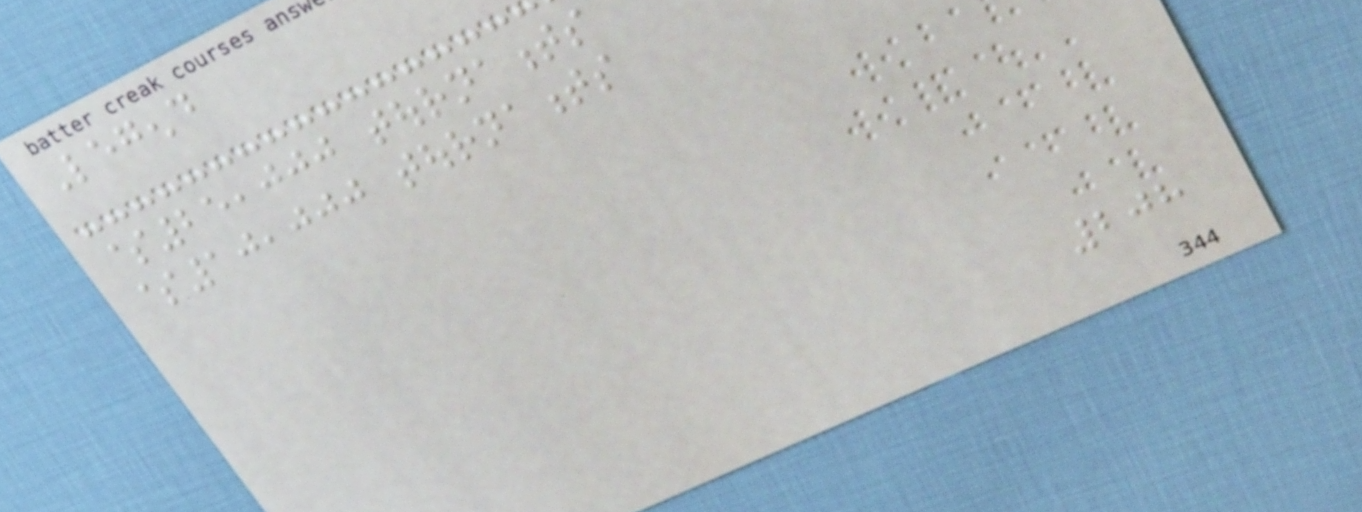Legend
$25,000 tournaments
$10,000 tournaments
208
